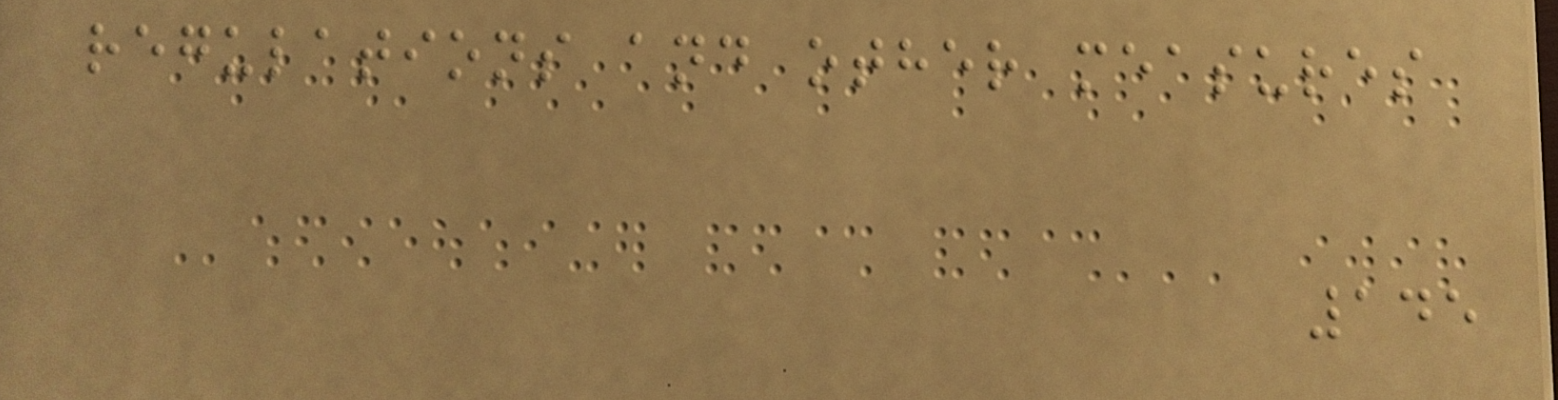regulations and other measures
145
